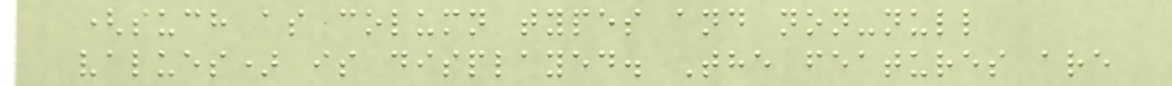(such as column types and non-null
values) is displayed. The features are
